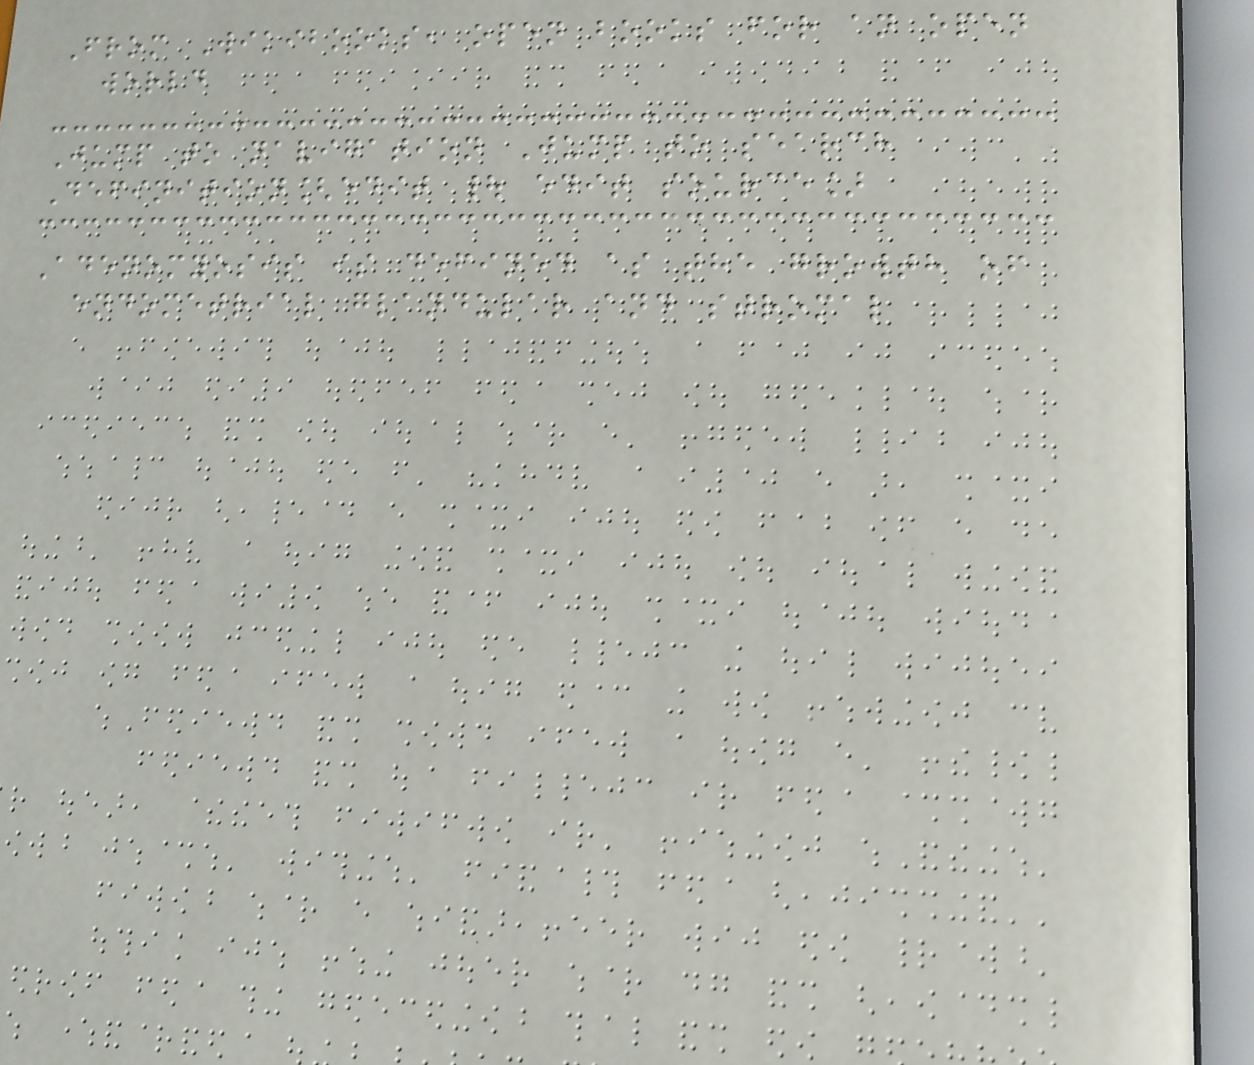From Wikibooks, open books for an open
world
Jump to navigation Jump to search
Definition[edit | edit source]
Adenomyosis is defined as the growth of
endometrial glandular and stromal
